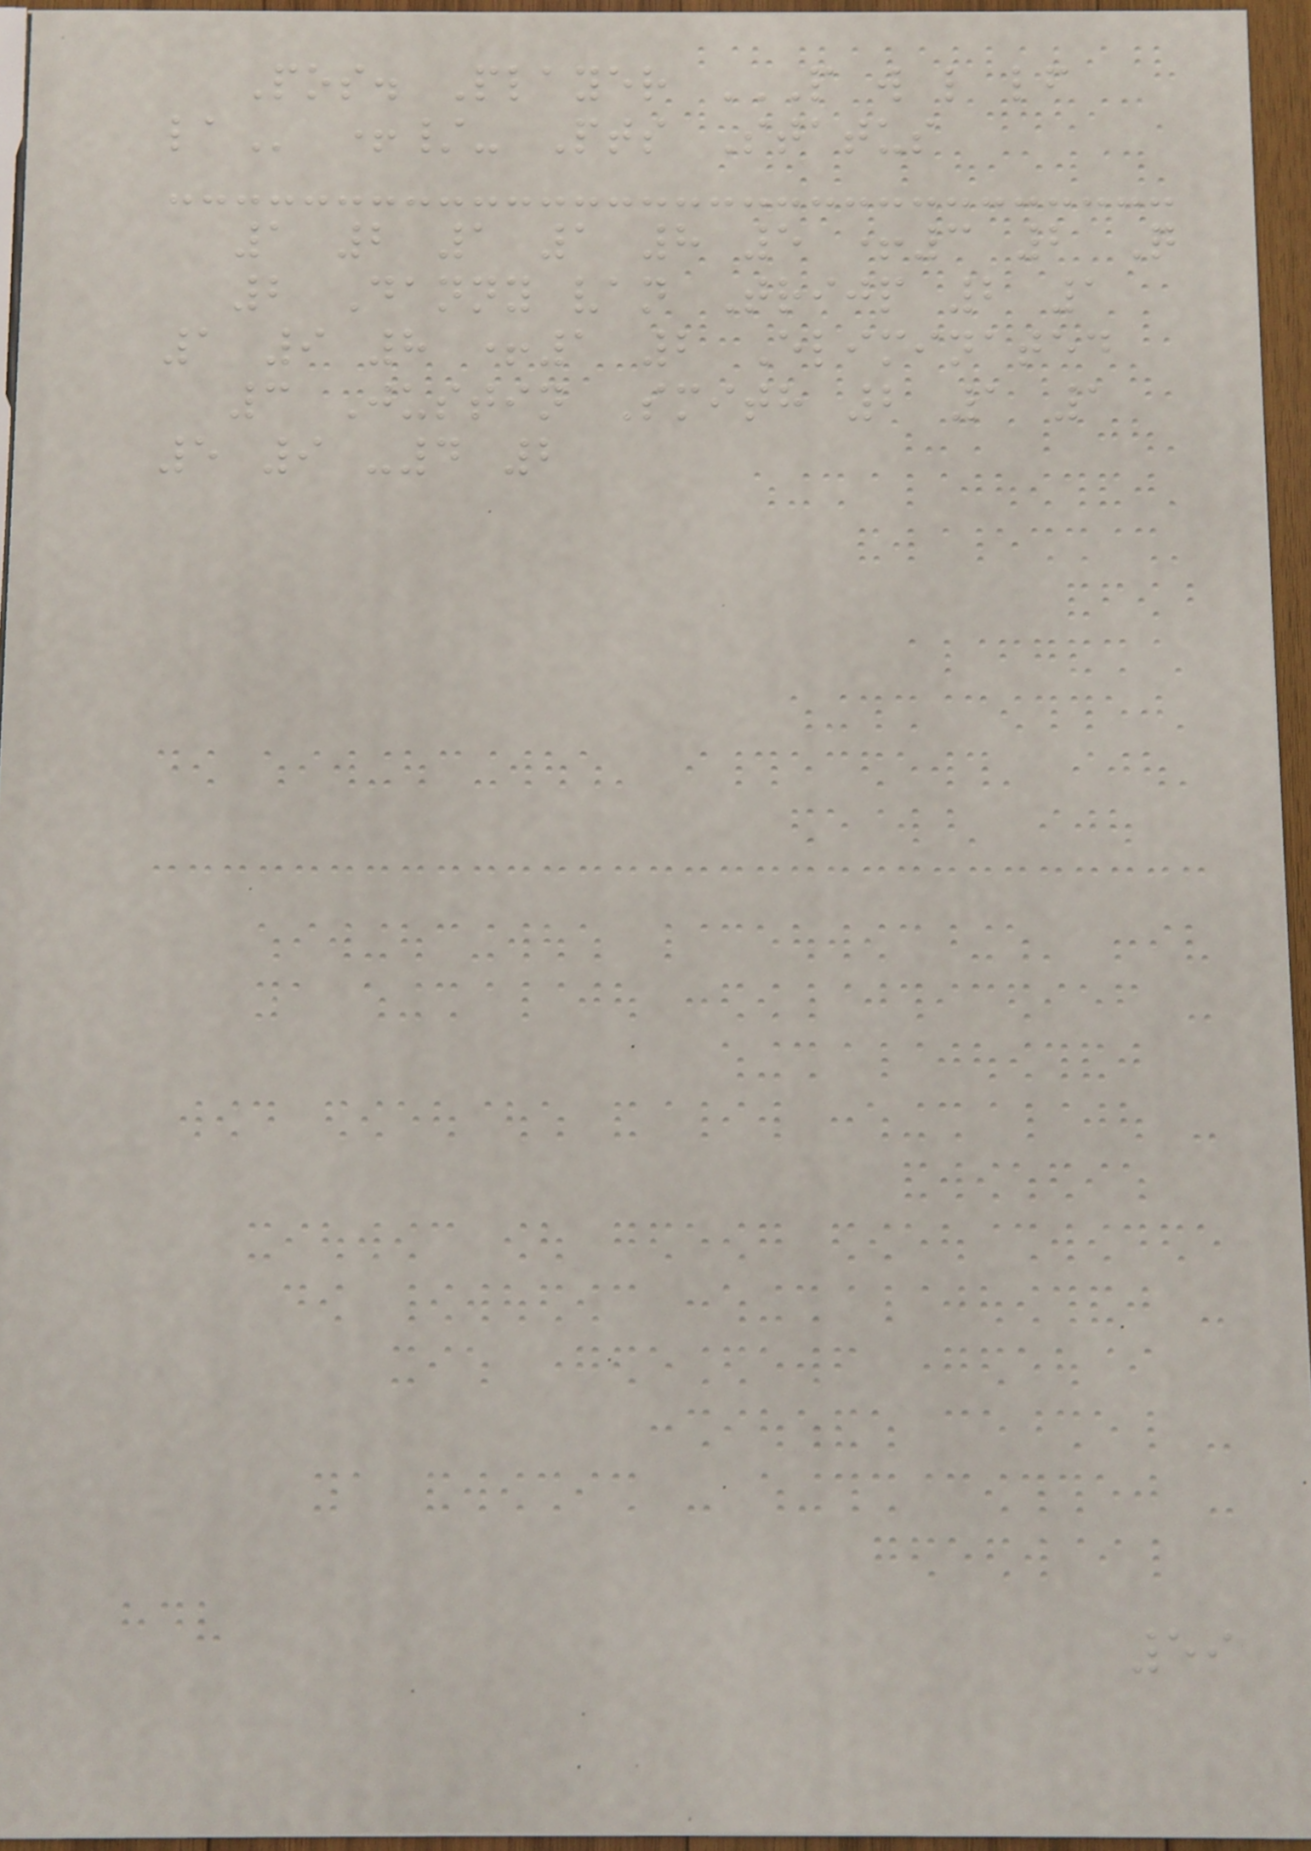Pos. Player P W L LF
LA +/- Pts Status
1 2 1 1 8 5 +3 2 Q
2 Danny van Trijp 2 1
1 9 8 +1 2 Eliminated
3 Justin Smith 2 1 1
5 9 -4 2
59
